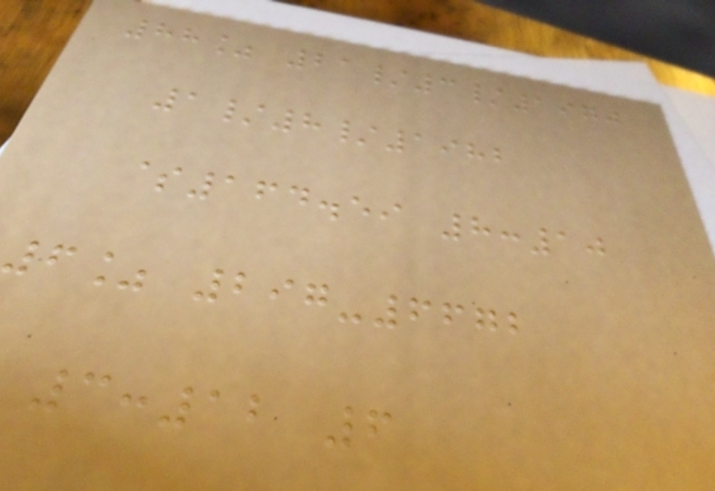88% 21/3/1970
1/8/1982
$164.59 8:10
6% 297-6672
3:12 6
